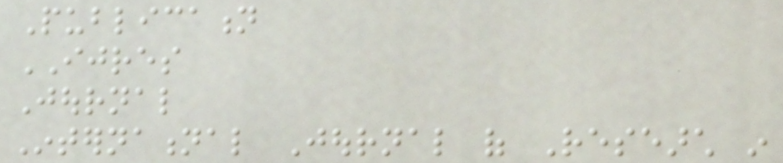Publication
IJRES
Journal
International Journal of Research in
